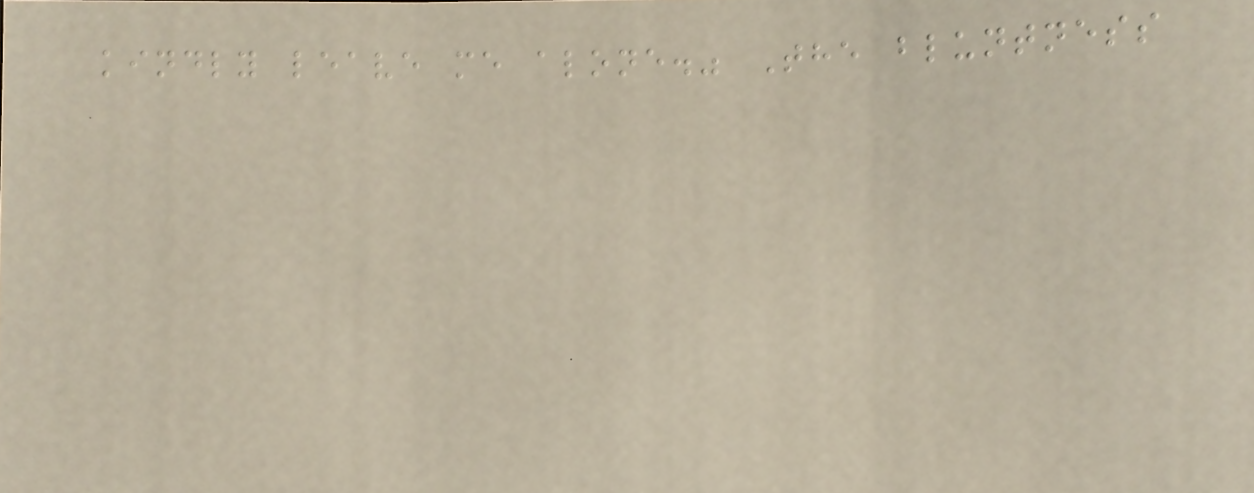kindly leave me alone." The bluntness
